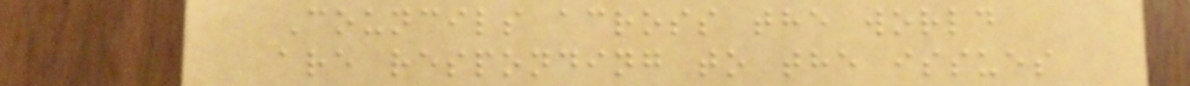Councils across the world
are responding to the issues
